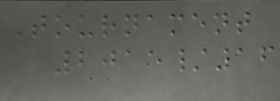Tournament
2015/16
